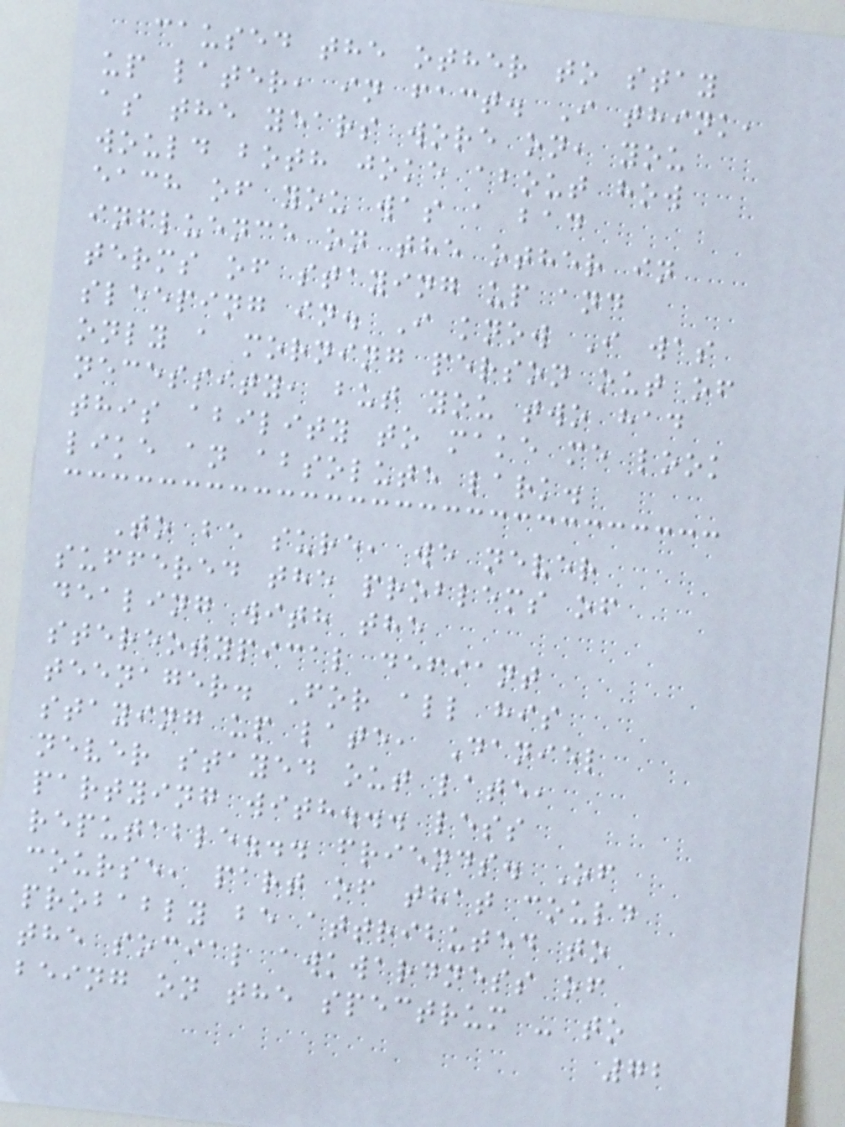caused the other to stay
up later, in fact. I think,
as the years wore on, you
would both joke about how
each of you was a bad
influence on the other in
terms of staying up and
sleeping in. I know I was
only a morning person out of
necessity, but you two had
this ability to make me look
like an absolute lark.
To be sure, we never
suffered the problems of
dealing with the
stereotypical defiant
teenager. For all his
staying up late, Daniel
never stayed out late,
partying with... less
reputable... friends. Of
course, part of that could
probably be attributed to
the social awkwardness of
being on the spectrum - to
72
